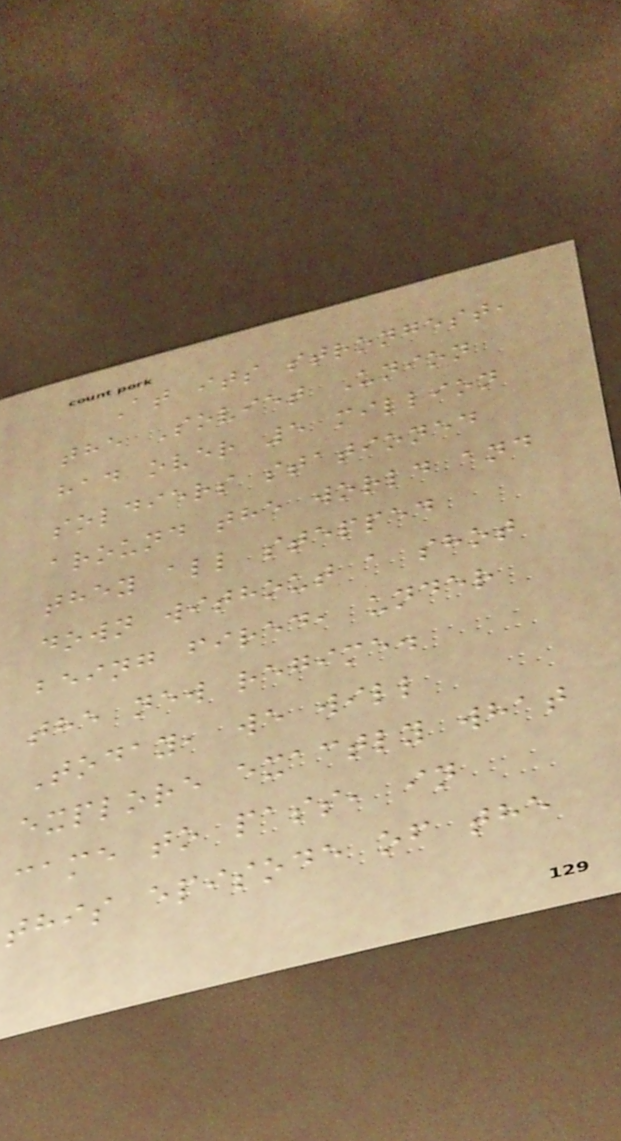At its strongest,
the Soviet Union
had over 5 million
soldiers stationed
around the world and
they all stepped
down without a shot
being fired, under
the new regime.
Today, we will
explore exactly what
came to pass, in
this episode of the
